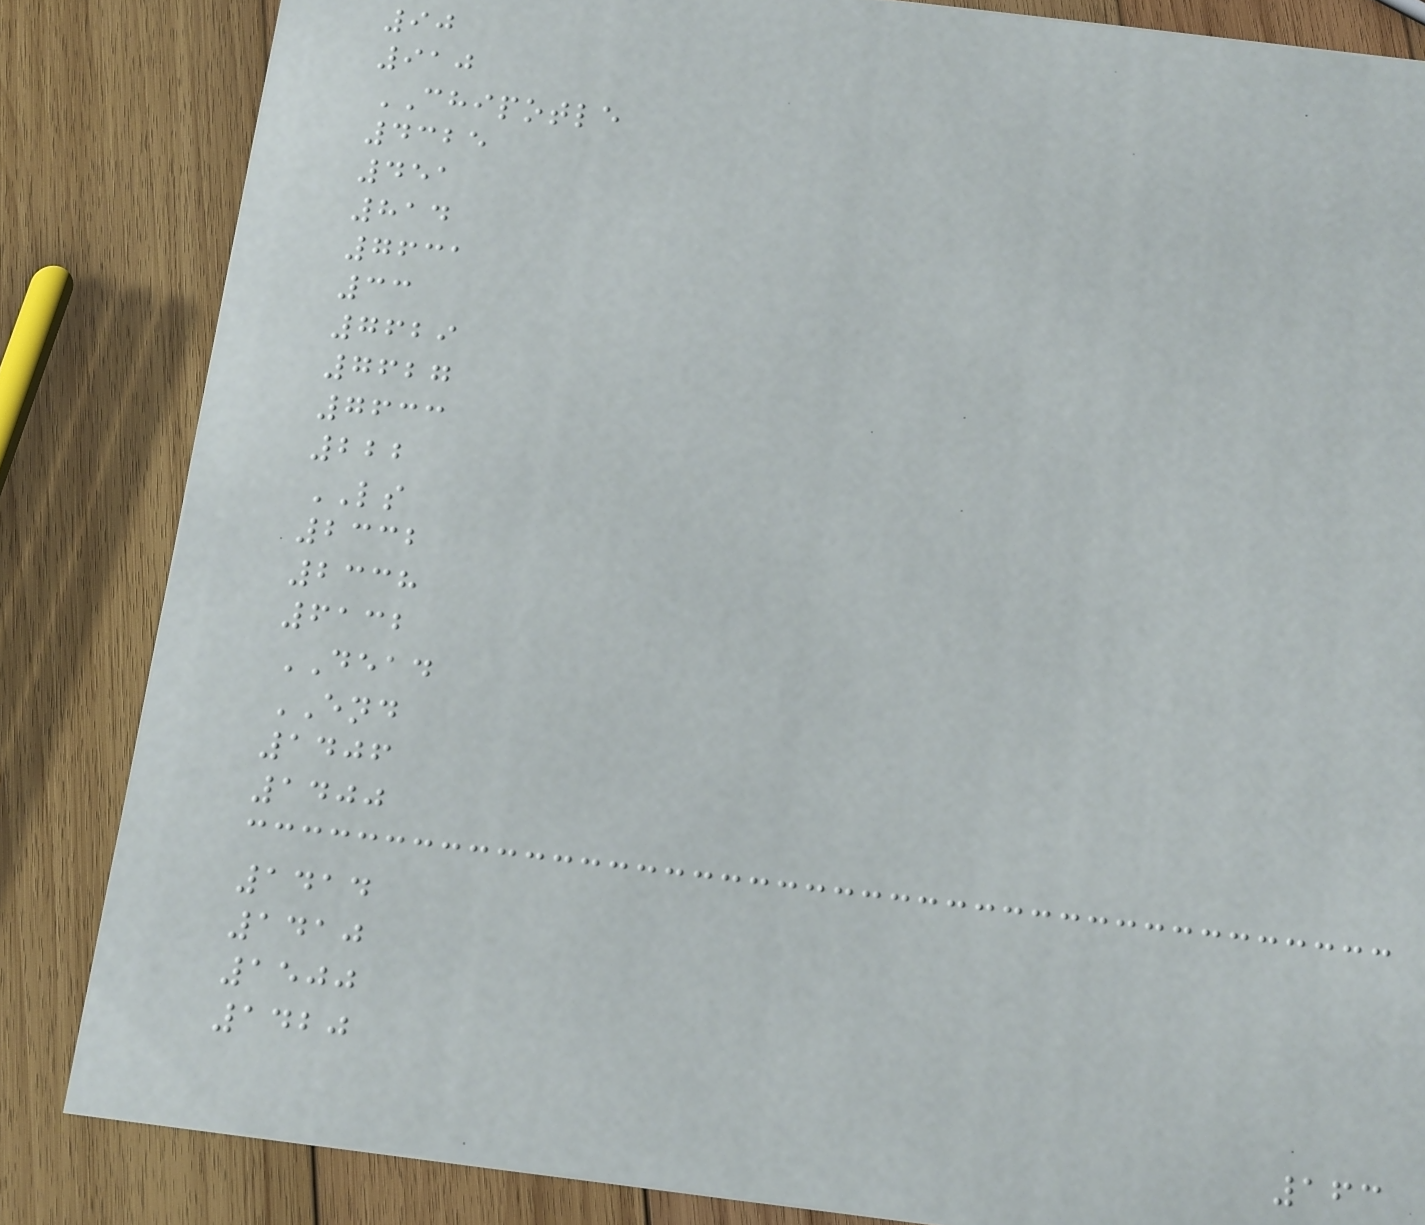90
910
CHIPOTLE
4325
451
814
7631
33
7629
7627
7633
222
LS
2332
2338
6132
DEAD
END
1406
1400
1414
1410
1500
1420
163
